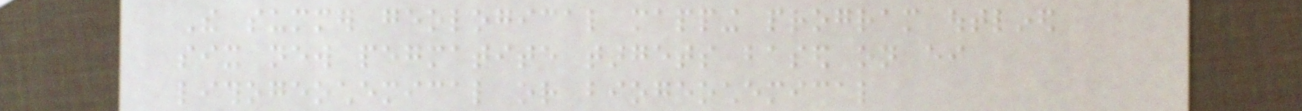The summer geological mapping program outlined
six new pegmatite targets based on either
lithogeochemical or biogeochemical
